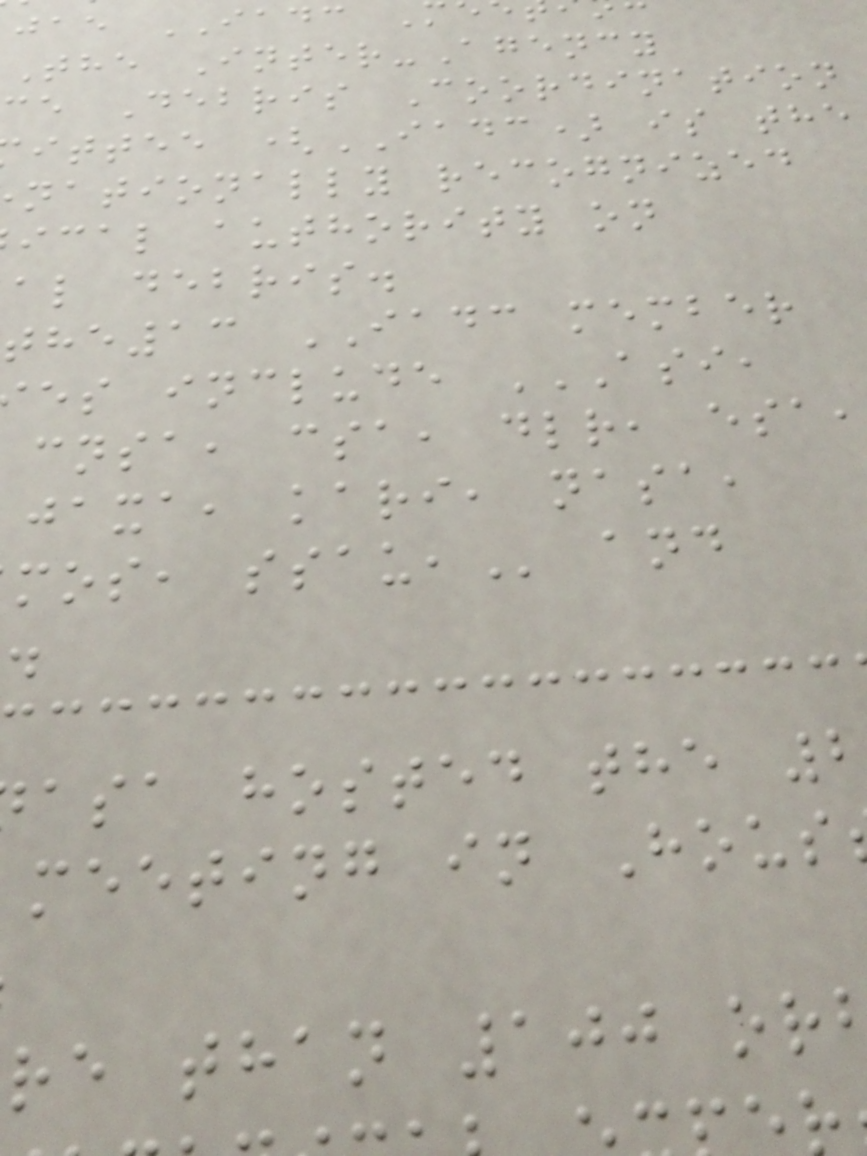jae IADC
The Inter-Agency
e Debris Coordination
ittee (IADC) is the
nationally recognized
ical authority on
al debris.
the13 IADC member
cnsa, csa, dlr, esa,
jaxa, kari, nasa,
asa hosted the
meeting in Hous
re than 100 or
